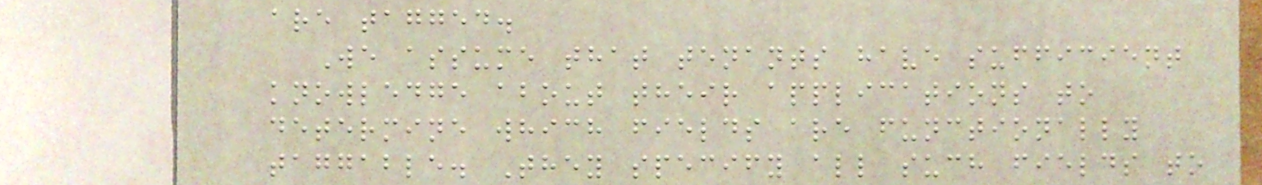are tagged.
We assume that tenants have sufficient
knowledge about their applications to
determine which fields are functionally
taggable. They specify all such fields to
